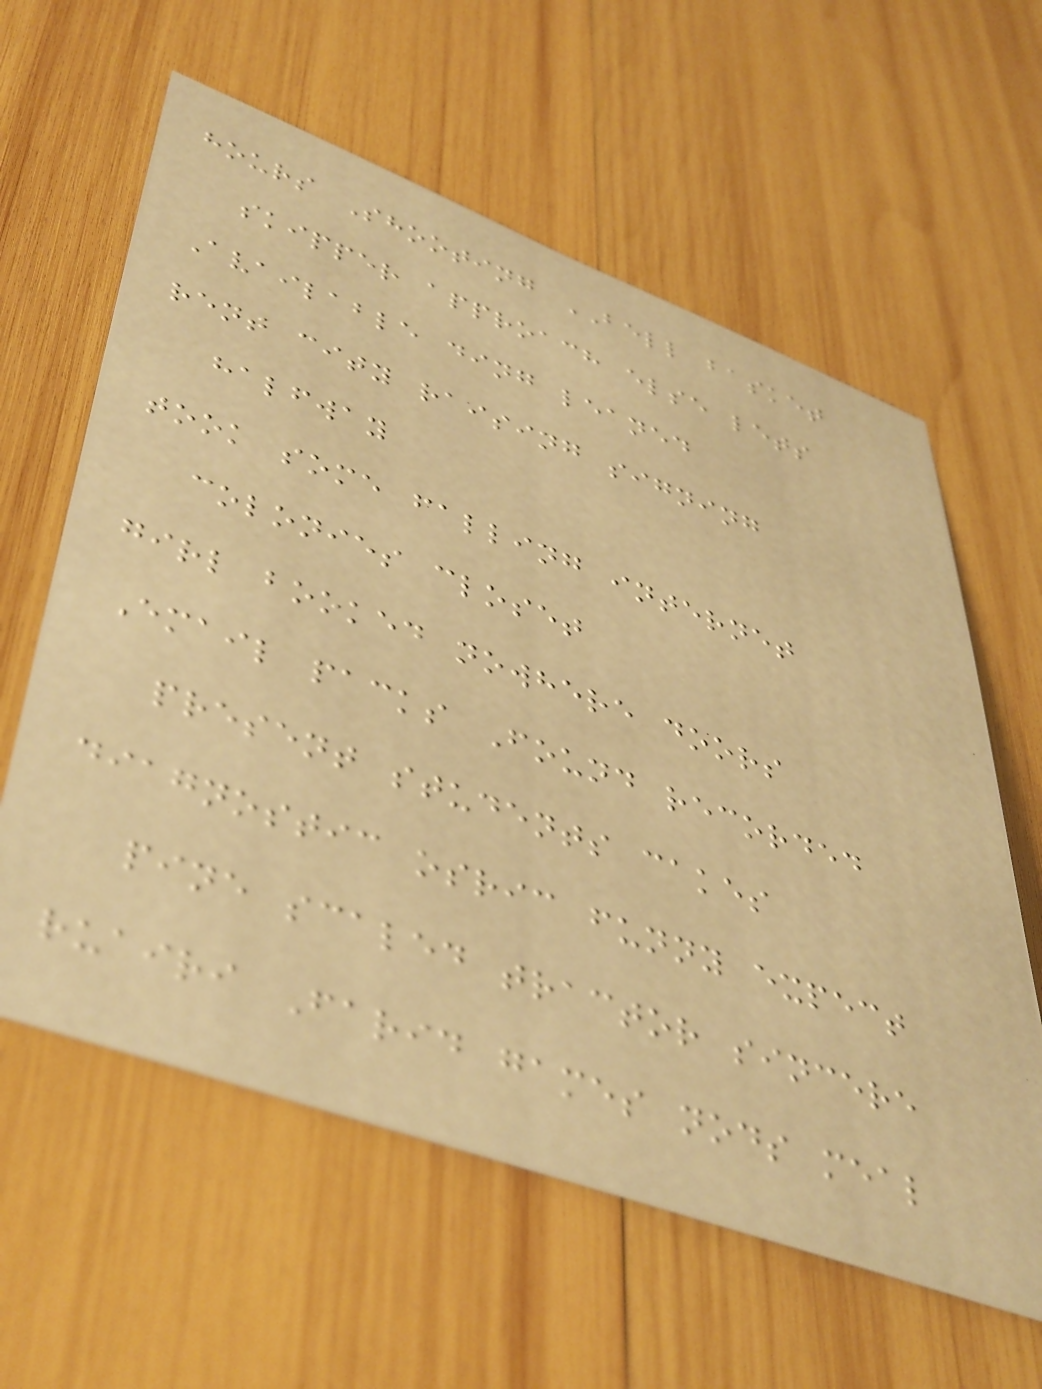hours Shooting BELL basket
skipper approach else lets
Available ding leaned
rent city raising signing
halfway
took some falling internet
colonies closet
girl booked nowhere doors
Email packs Found recorded
present students cakes
diagnostic osric funny expect
pine scaled tractor sincere
ruairi Farid games nods meal
